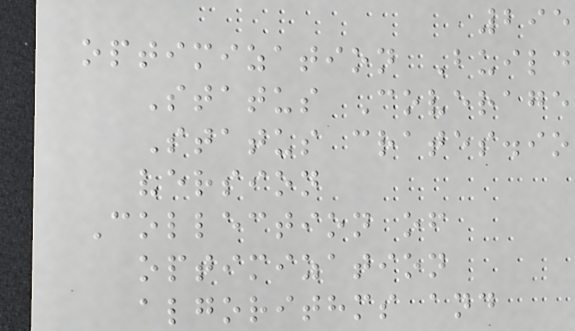295
optimization Build
Status Coverage
Status crates.io
version
Collection of
optimization
algorithms and
